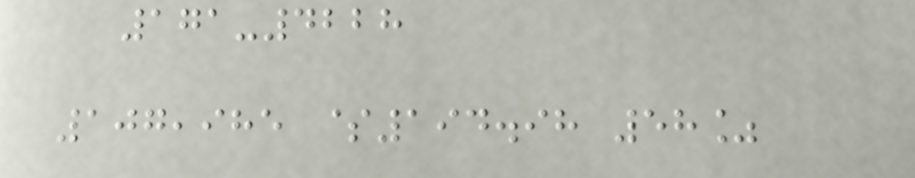171-4228
107,985 $194.98 58%
